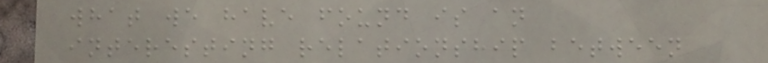what we have found is an
interesting relationship between
